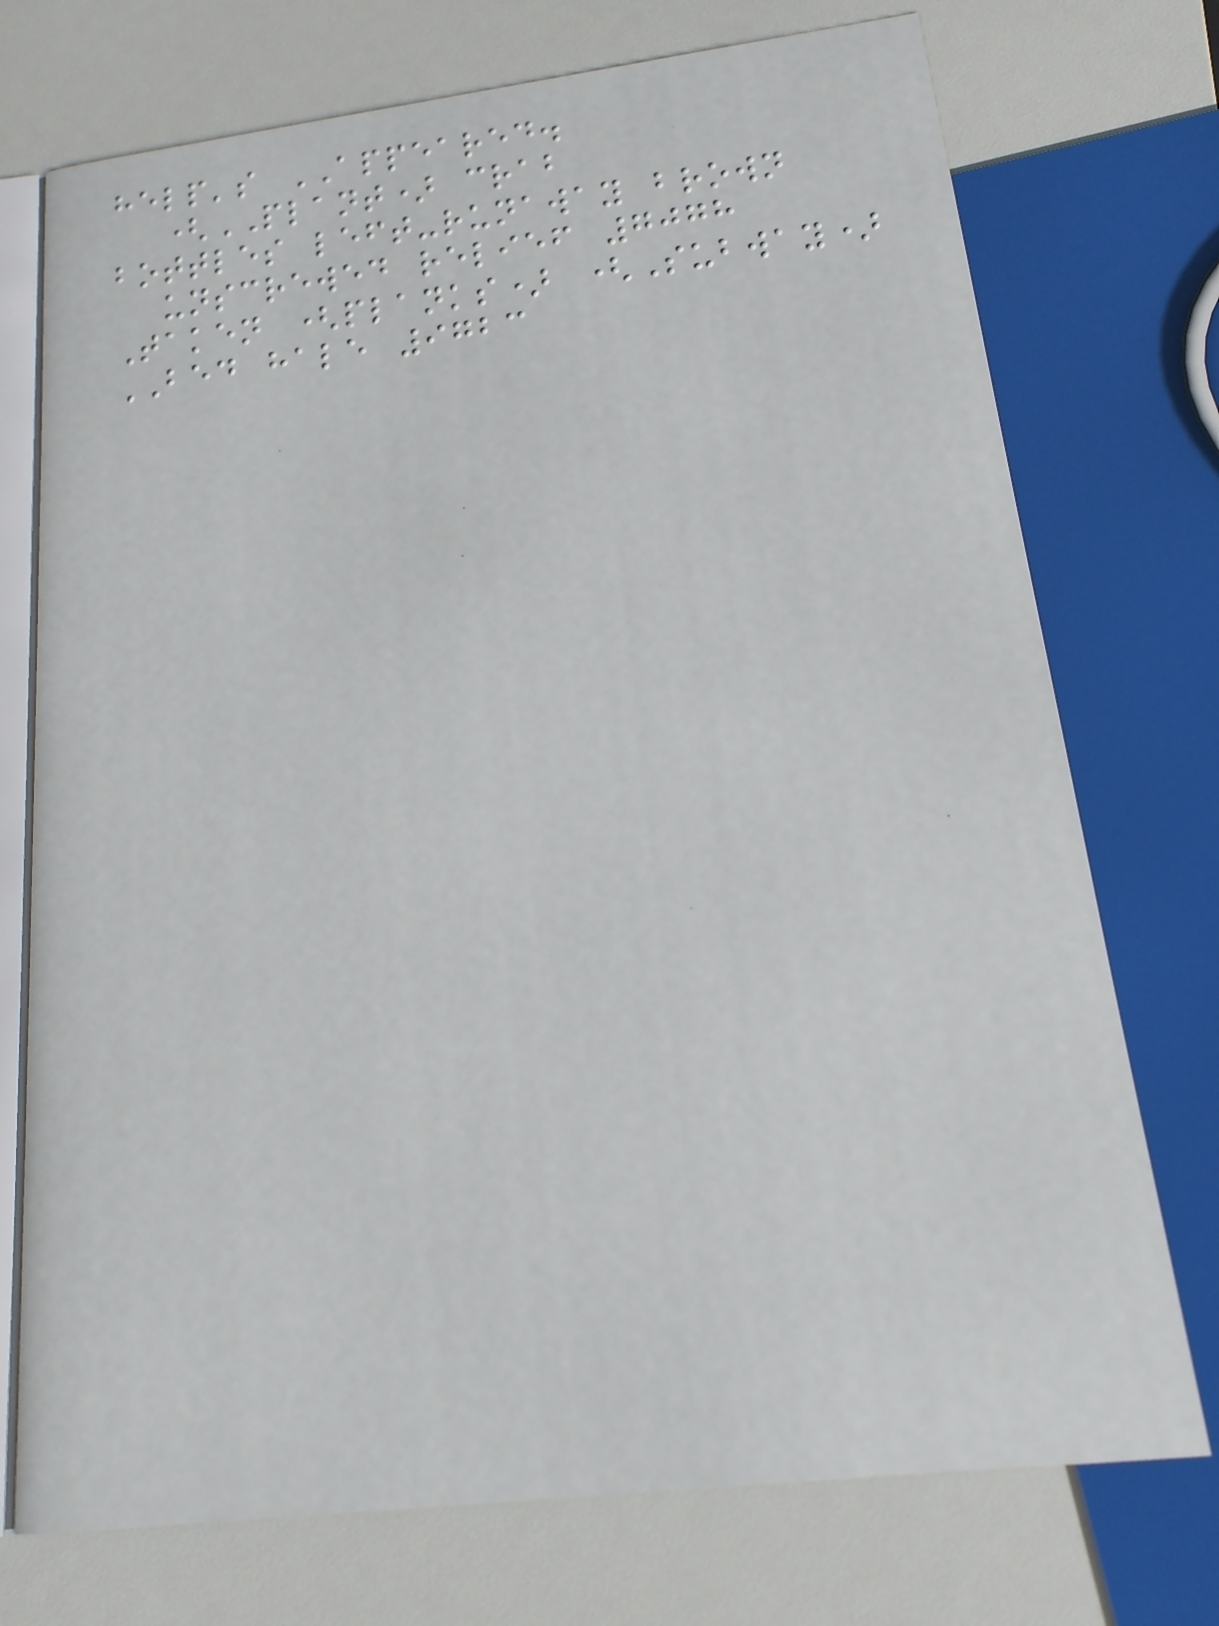help's APPEARED.
(PLANT) crab
bottles left-runaway brown
unscrewed relief 7078
Taken (planks) (Subway)
BED hale 9723
